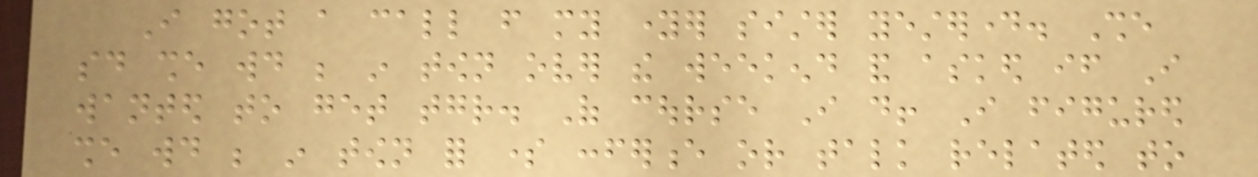I got a call from my younger sister yesterday. She
said she would be in town over the weekend and asked if I
wanted to get together. Of course I do! I figured
she would be in town for some conference or talk related to
